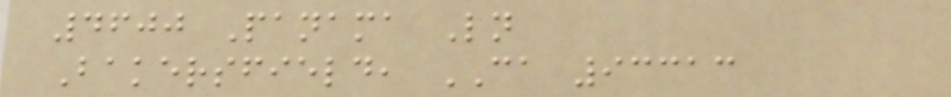4600 Panama Ln
Bakersfield, CA 93313
